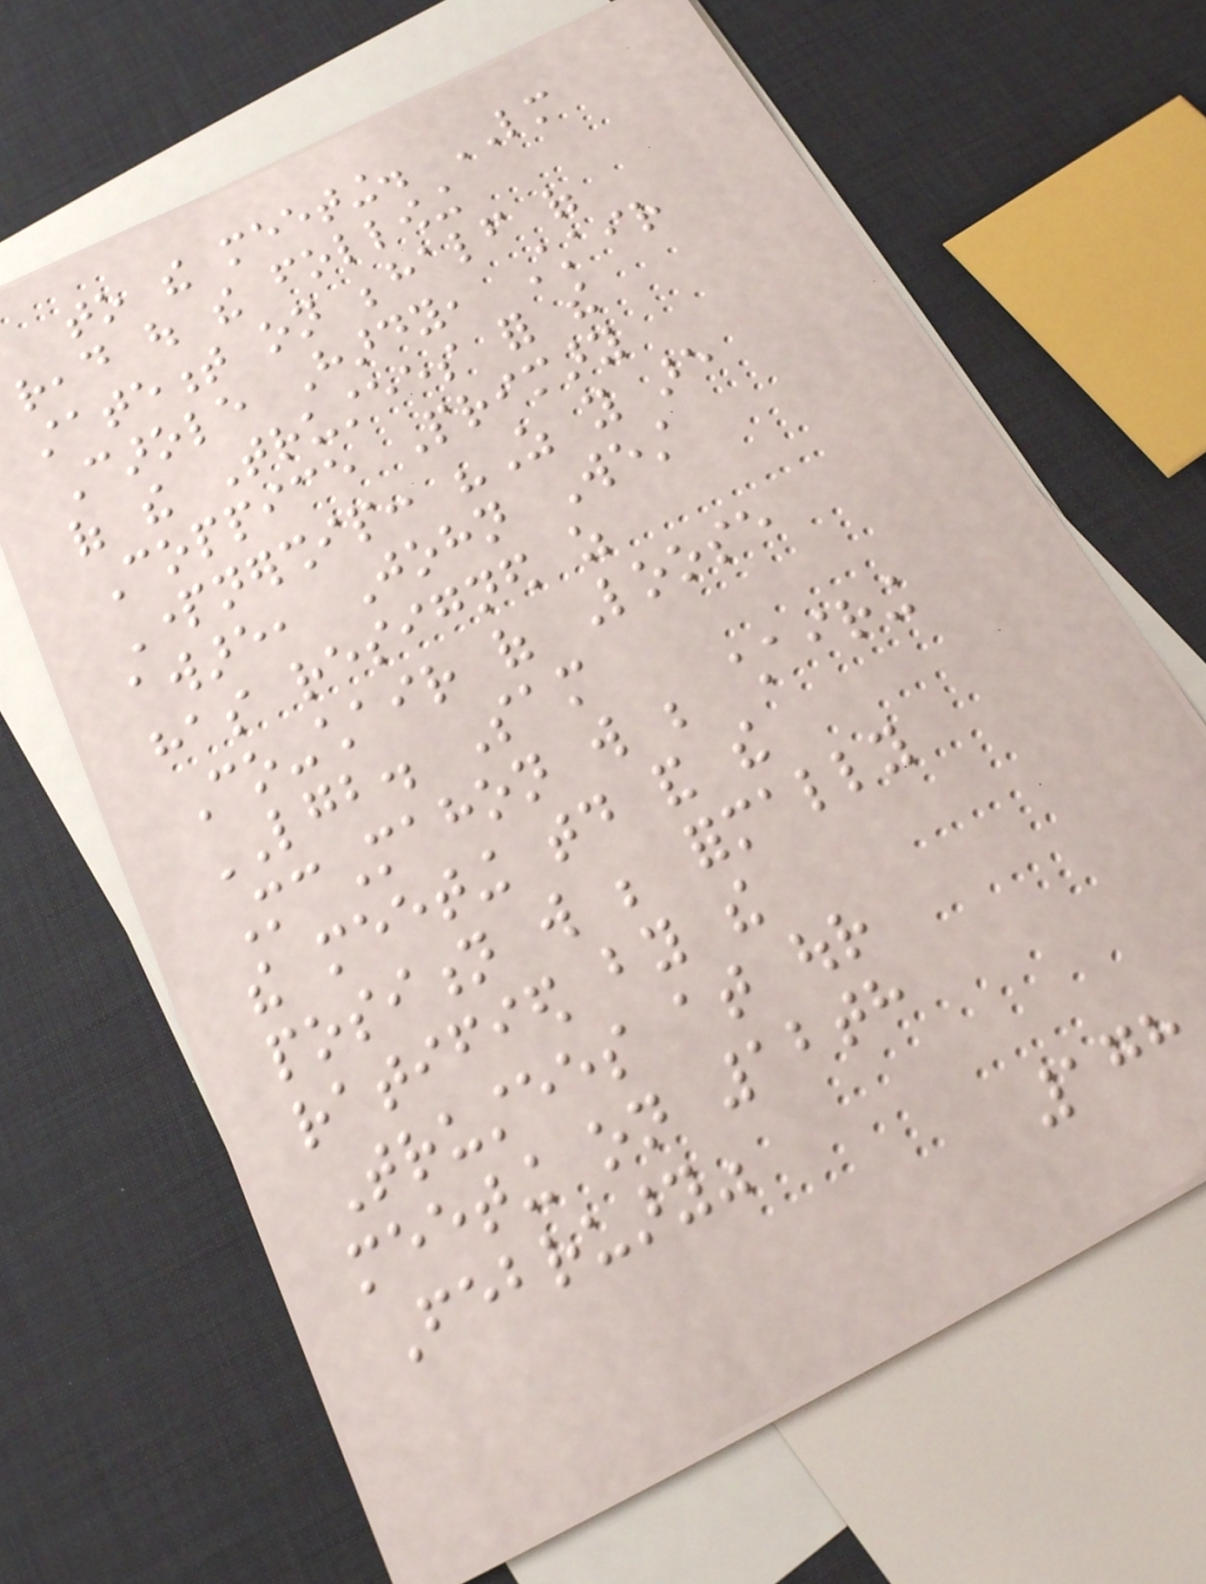to the meeting. LM
read out the following
statement on behalf of
Carole Hardy, Chair
of the Trustees for the
Coppice Primary
Partnership: "As you are
aware, John West
has resigned as
Co-chair of Loose
LGB. Sam
McMahon will be chairing
the meeting today and the
position will be formally
ratified by the
Trustees at our
meeting on 12th
February"
178
